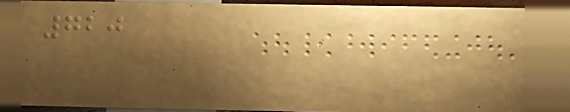720
